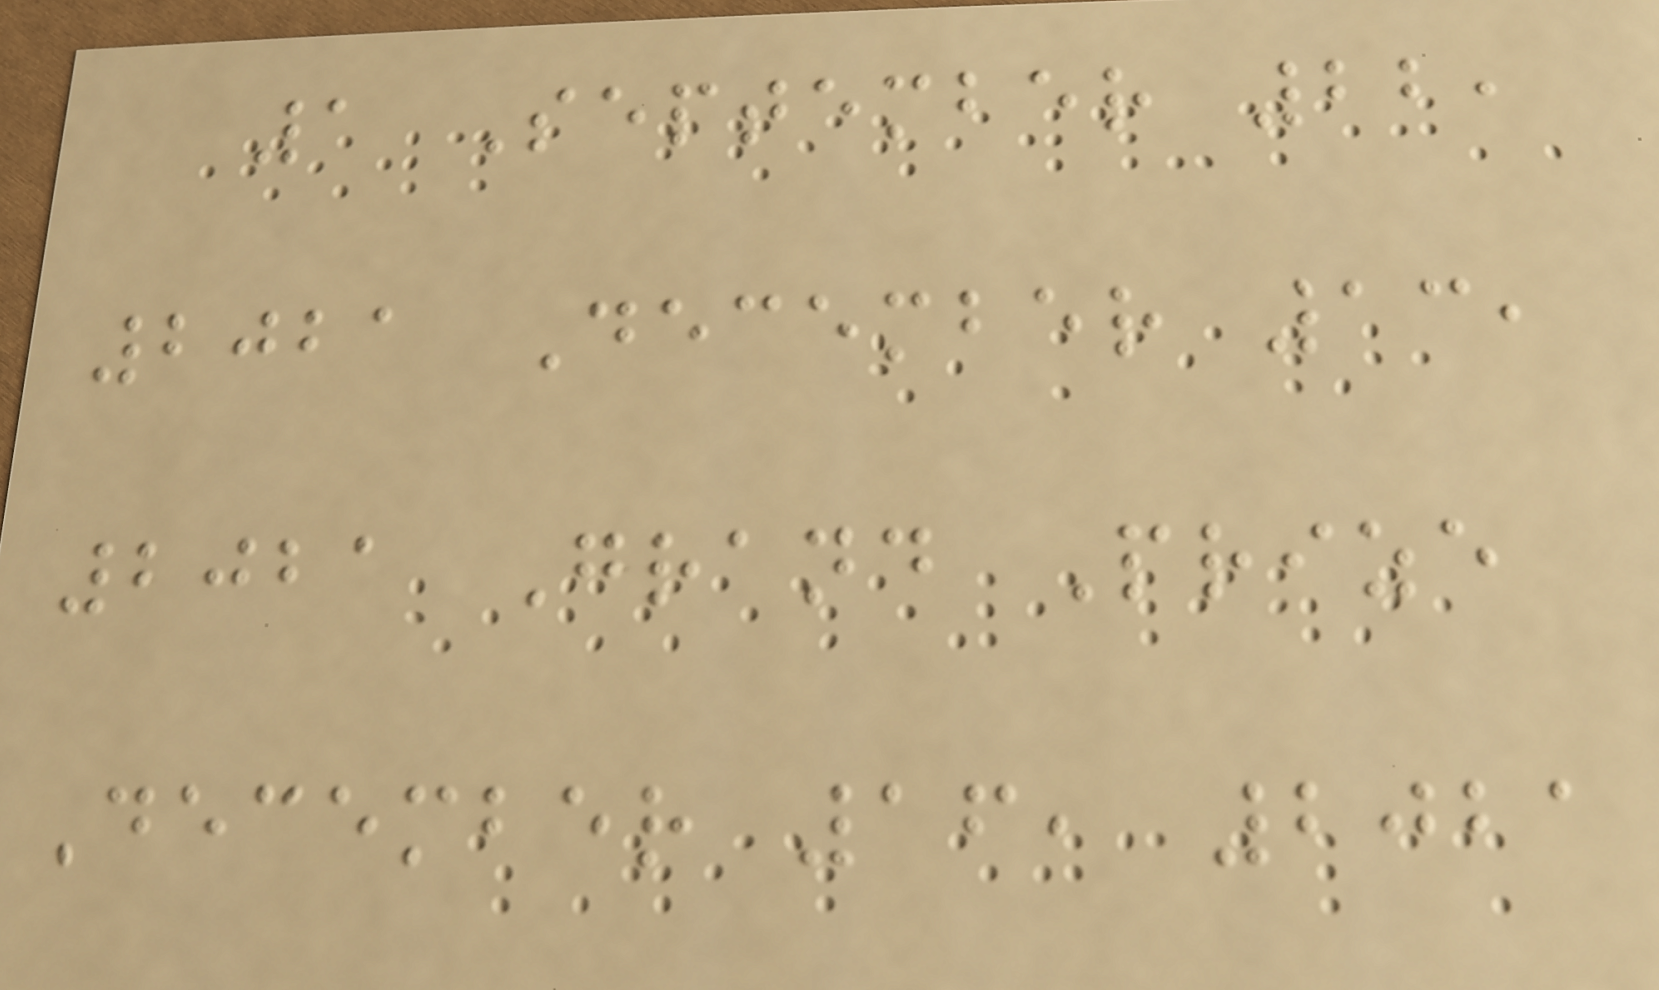1 September 22,
2021 December 13,
2021 Grand Prize
December 16, 2021
